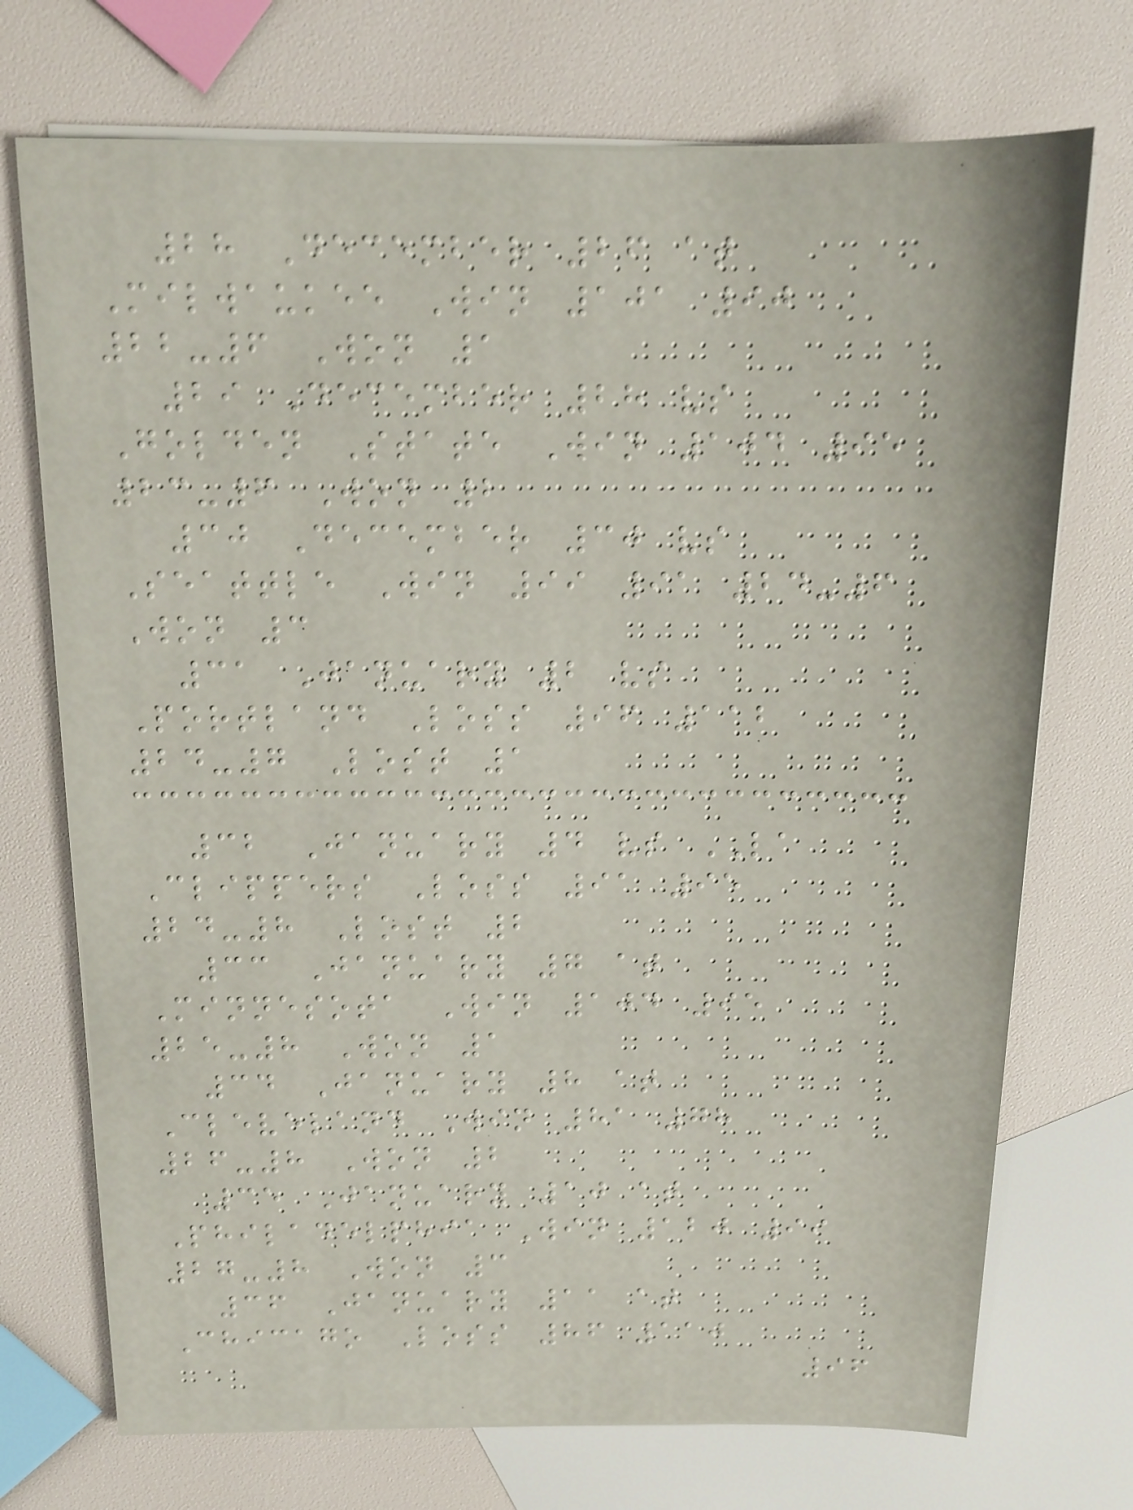28 December 26 at
Milwaukee Win 101 90
22-6 Won 1
29 December 28 vs
Golden State Win 104 95
23-6 Won 2
30 December 30 vs
Seattle Win 99 91 24-6
Won 3
31 January 2 vs
Portland Loss 96 112
24-7 Lost 1
32 January 4 vs LA
Clippers Loss 91 95
24-8 Lost 2
33 January 7 at
Minnesota Win 104 95
25-8 Won 1
34 January 8 at
Cleveland Win 81 78
26-8 Won 2
35 January 10 at
Philadelphia Win 120 99
27-8 Won 3
36 January 11 at
Chicago Loss 86 110
96
